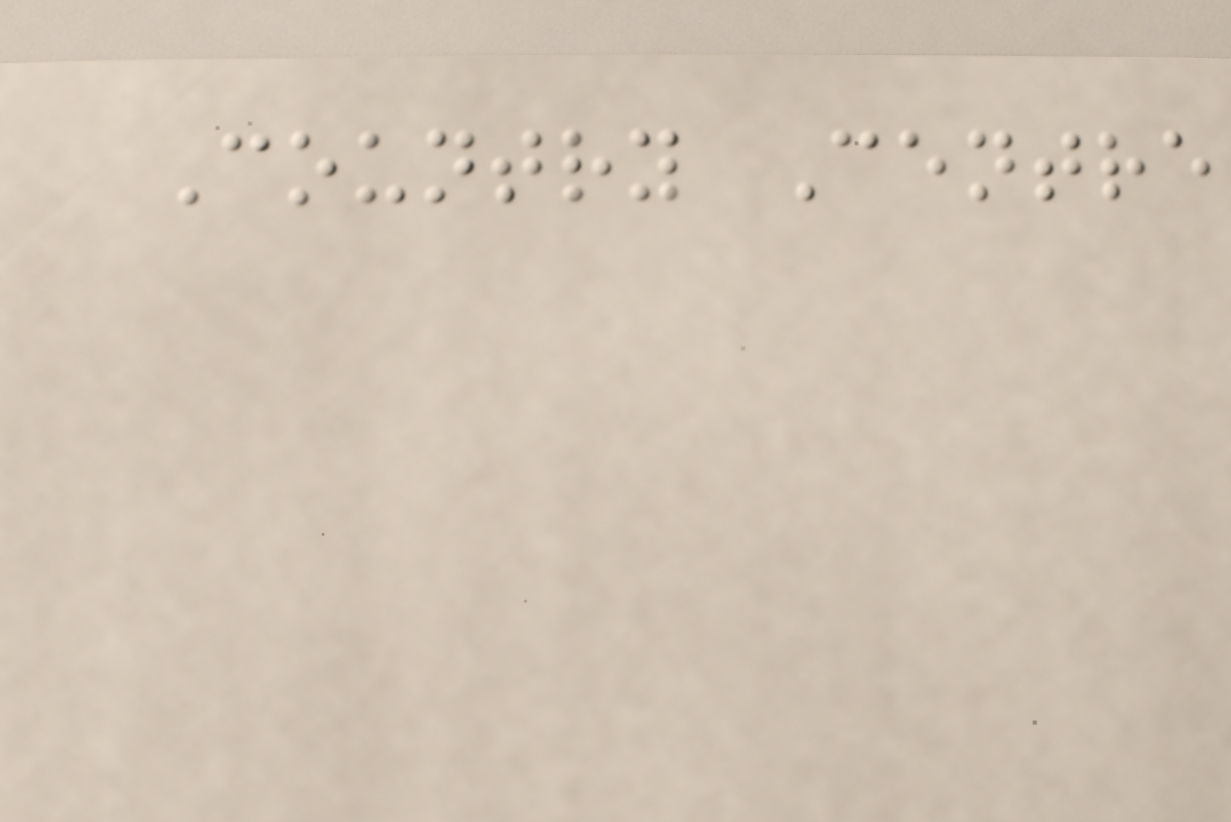Country Centre
